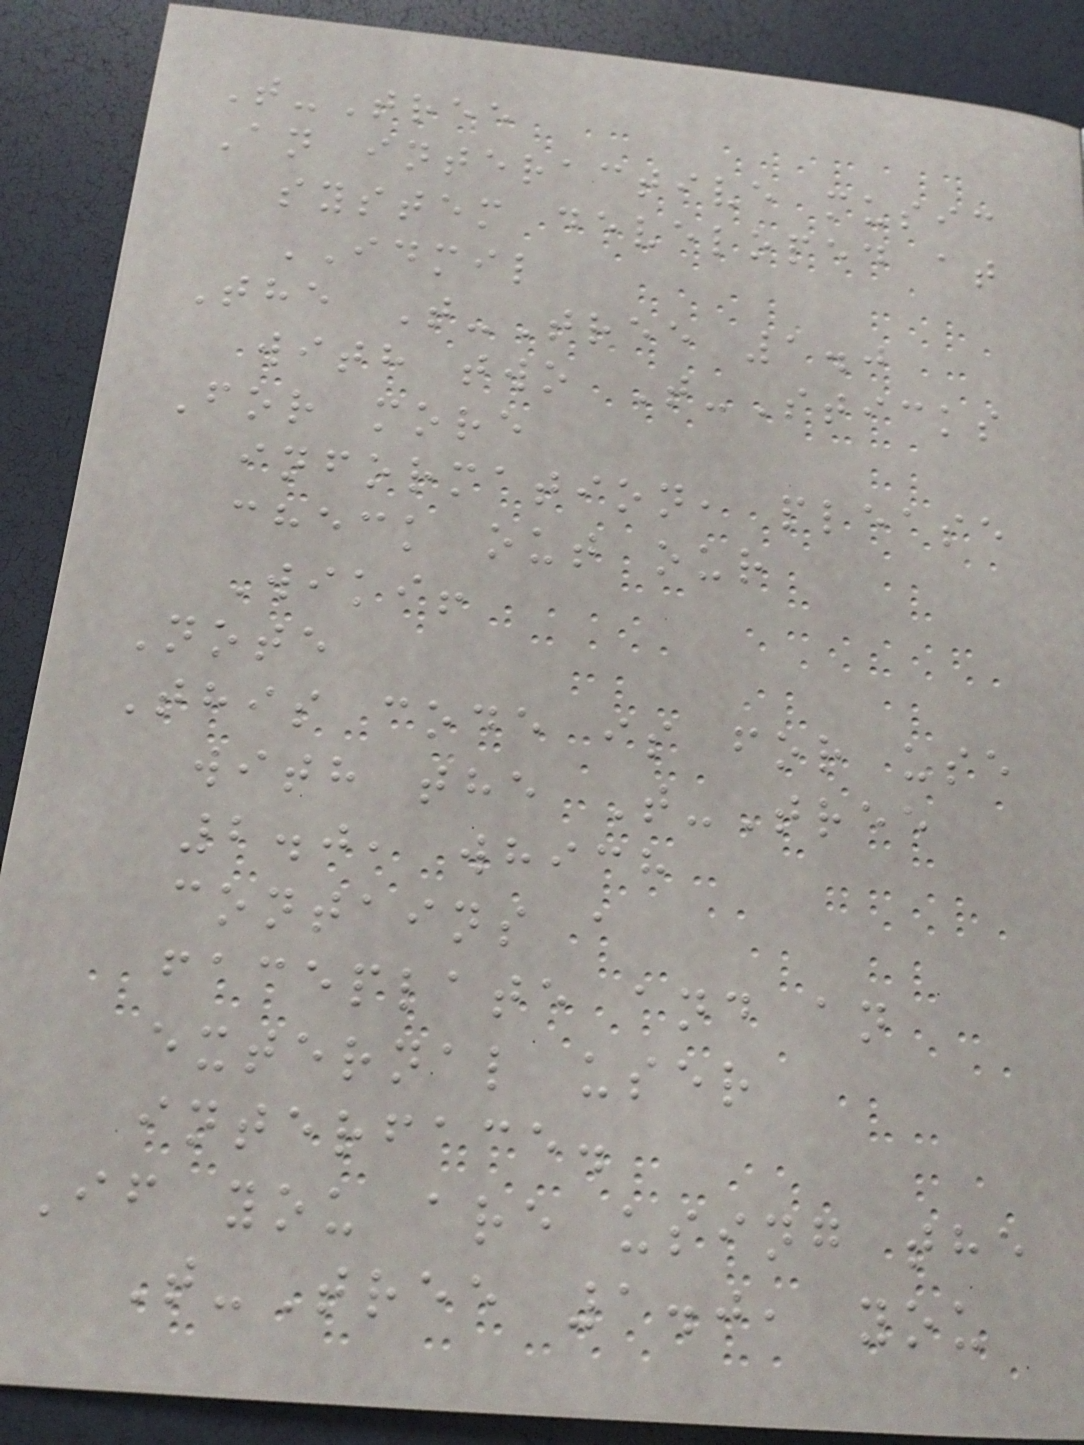T-Tree
An interactive music
system developed at
IDMIL
The T-Tree 1.0
with two T-Sticks
For more
information, please
check out our
Wiki!
Note
This code is for use
with the T-Tree
2.0, which
contains a
faceplate and an
external user
interface.
If you are using the
T-Tree 1.0, you
